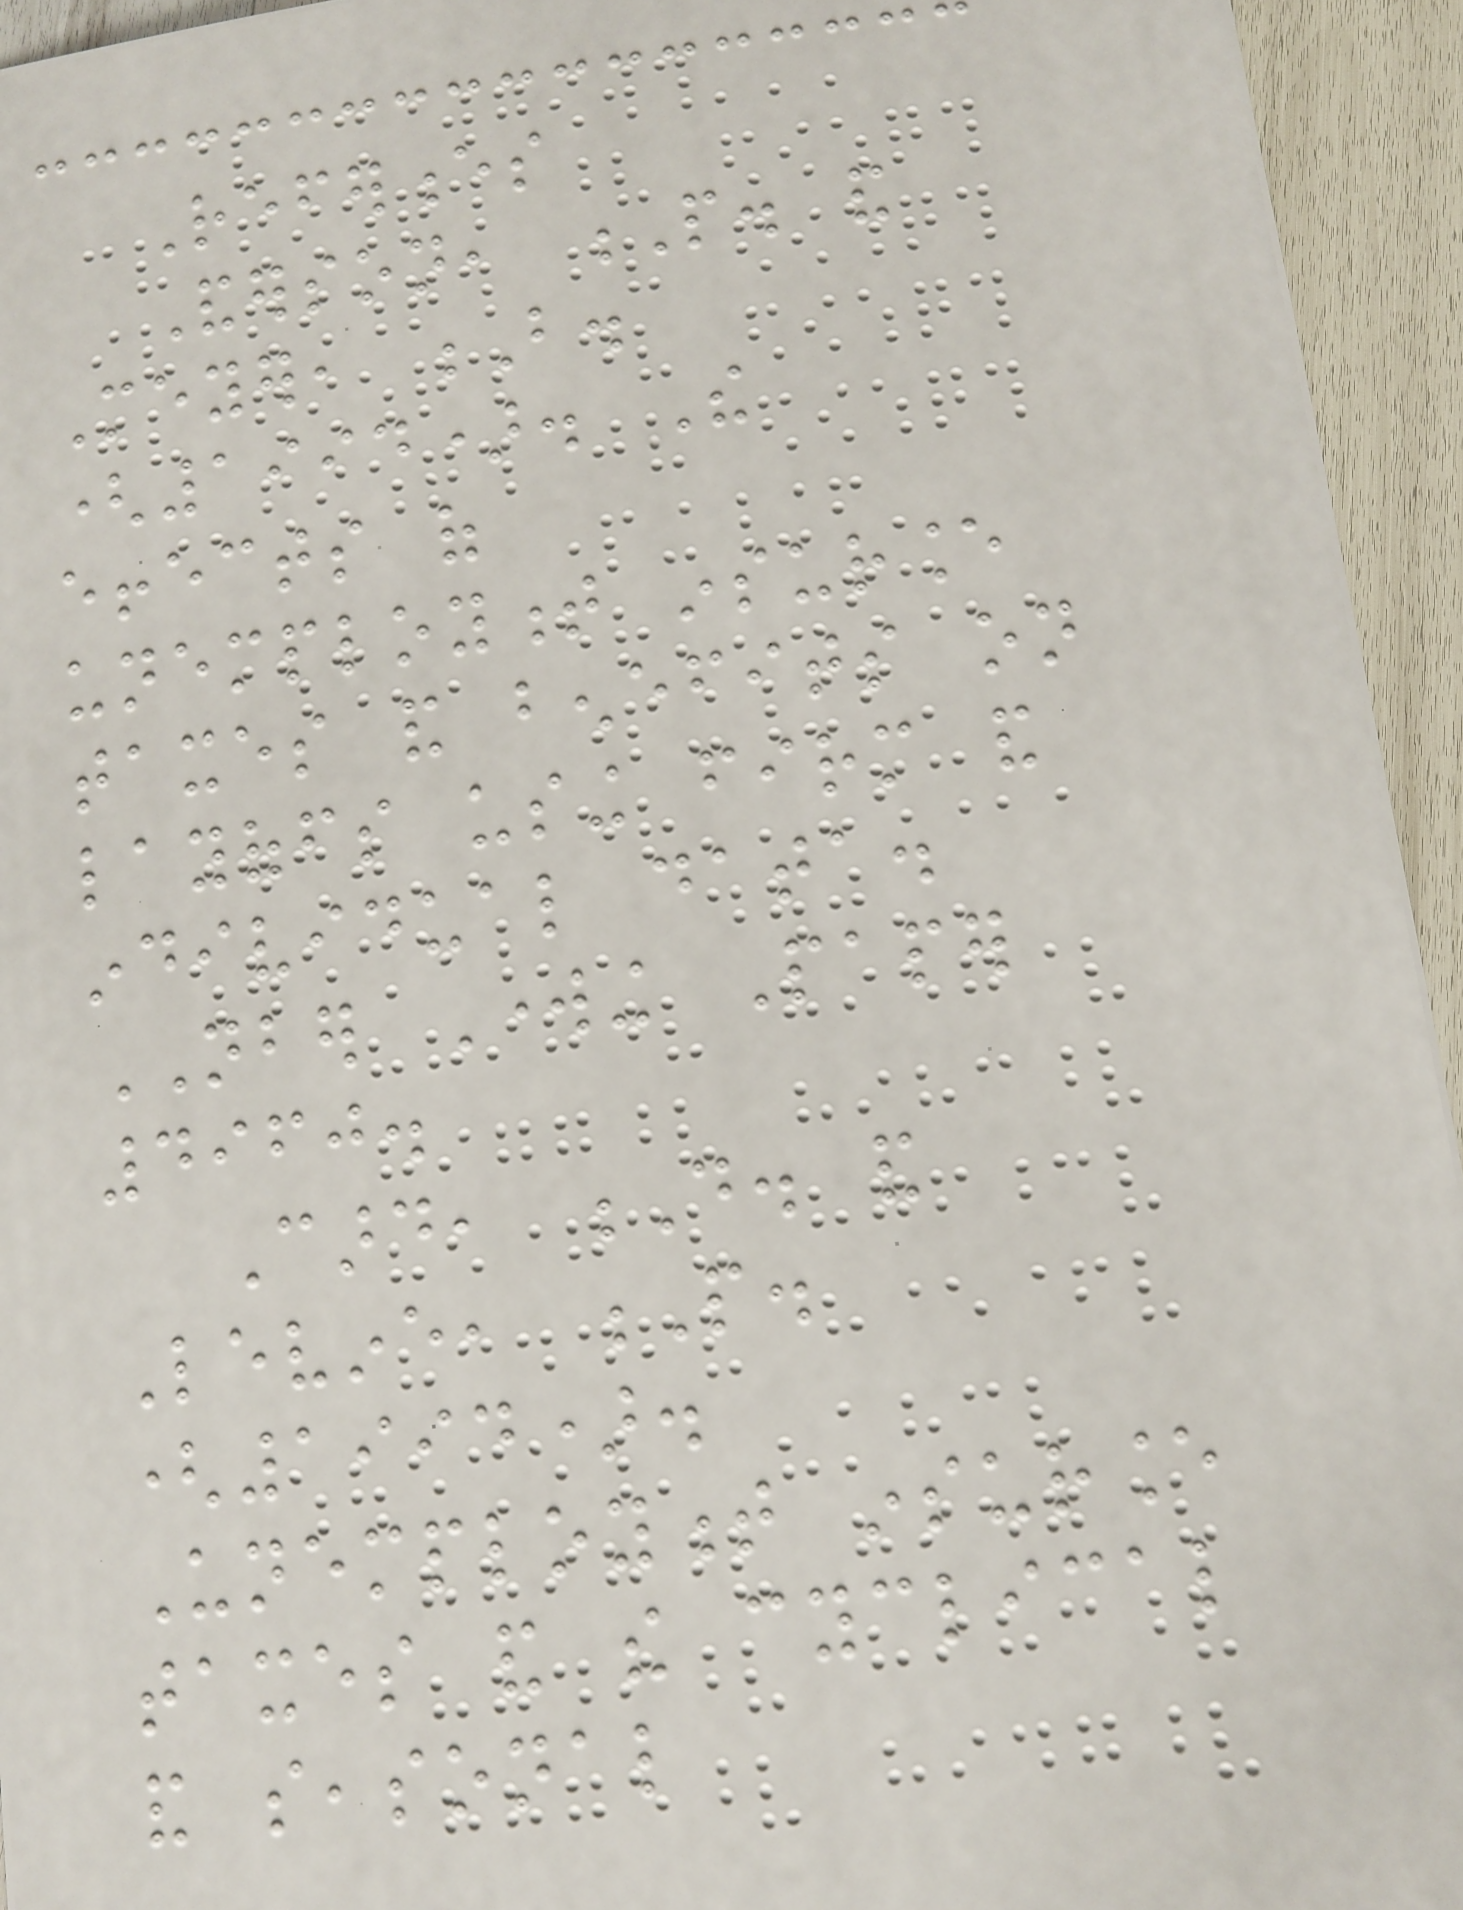References
Anderson, P. and
Meyer, B.
(1994). The
effects of
unemployment insurance
taxes and benefits on
layoffs using firm and
individual data.
NBER Working Paper
4960.
Card, D. and
Levine, P.
(1994).
Unemployment insurance
taxes and the cyclical
and seasonal
